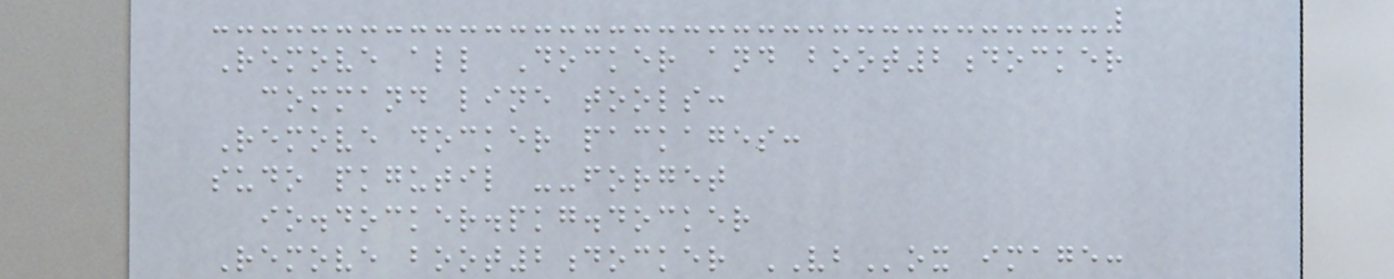Remove all Docker and boot2docker
command line tools:
Remove docker packages:
sudo pkgutil --forget
io.docker.pkg.docker
Remove boot2docker VBox image:
